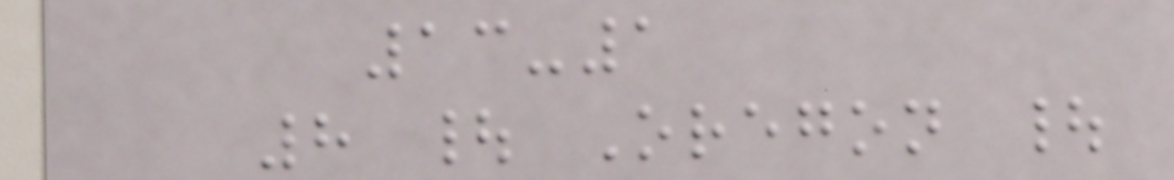13-1
8 | Oregon |
